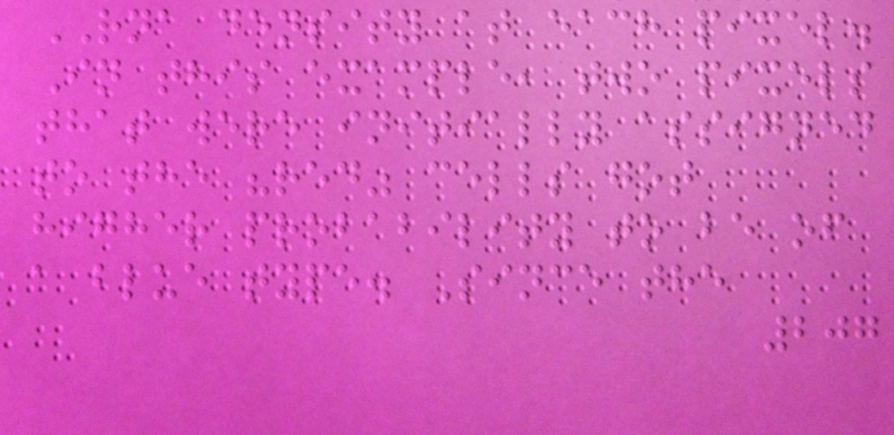RNA density at each pixel.
In this example, two pixels
that were initially assigned
to the "red" cells got
higher probability to be of
a blue type. Since the
207
